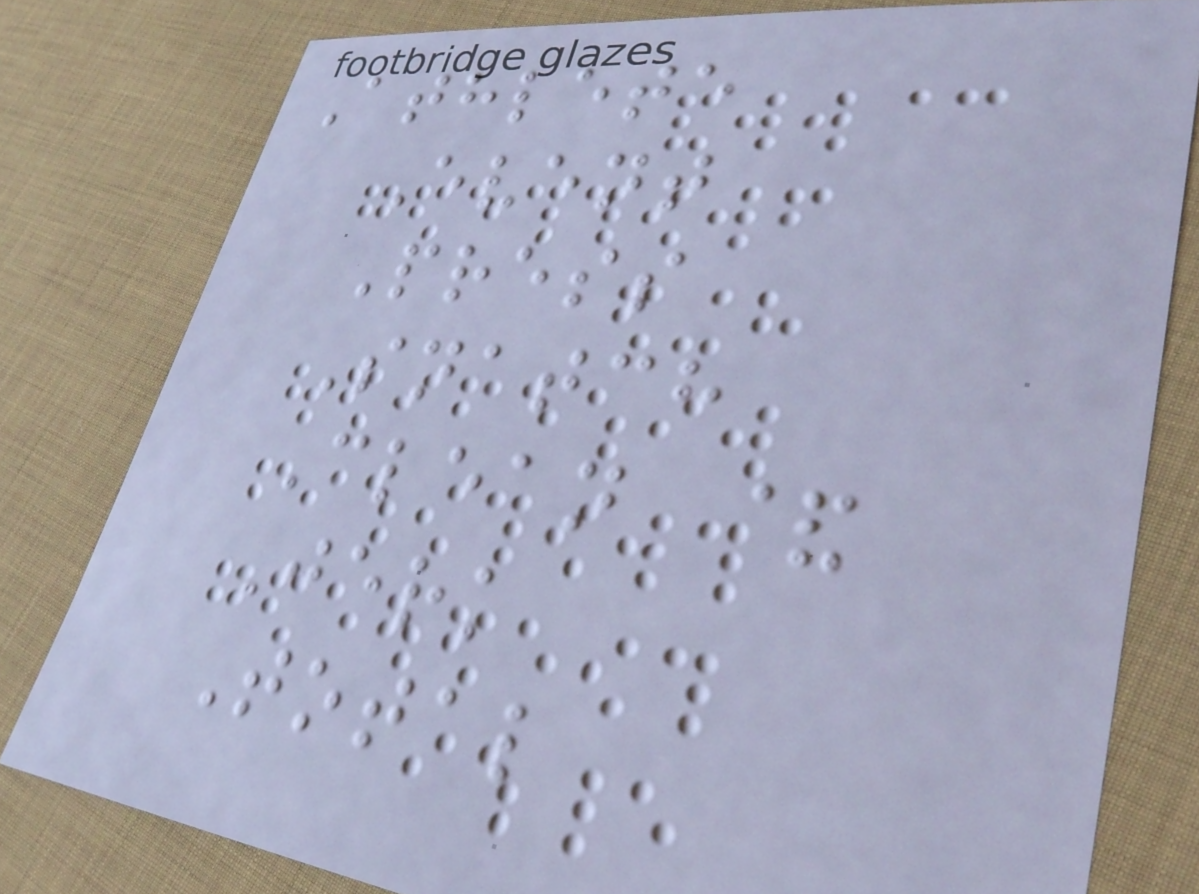Athlete
Event
Press
Snatch
Clean &
Jerk
Total
